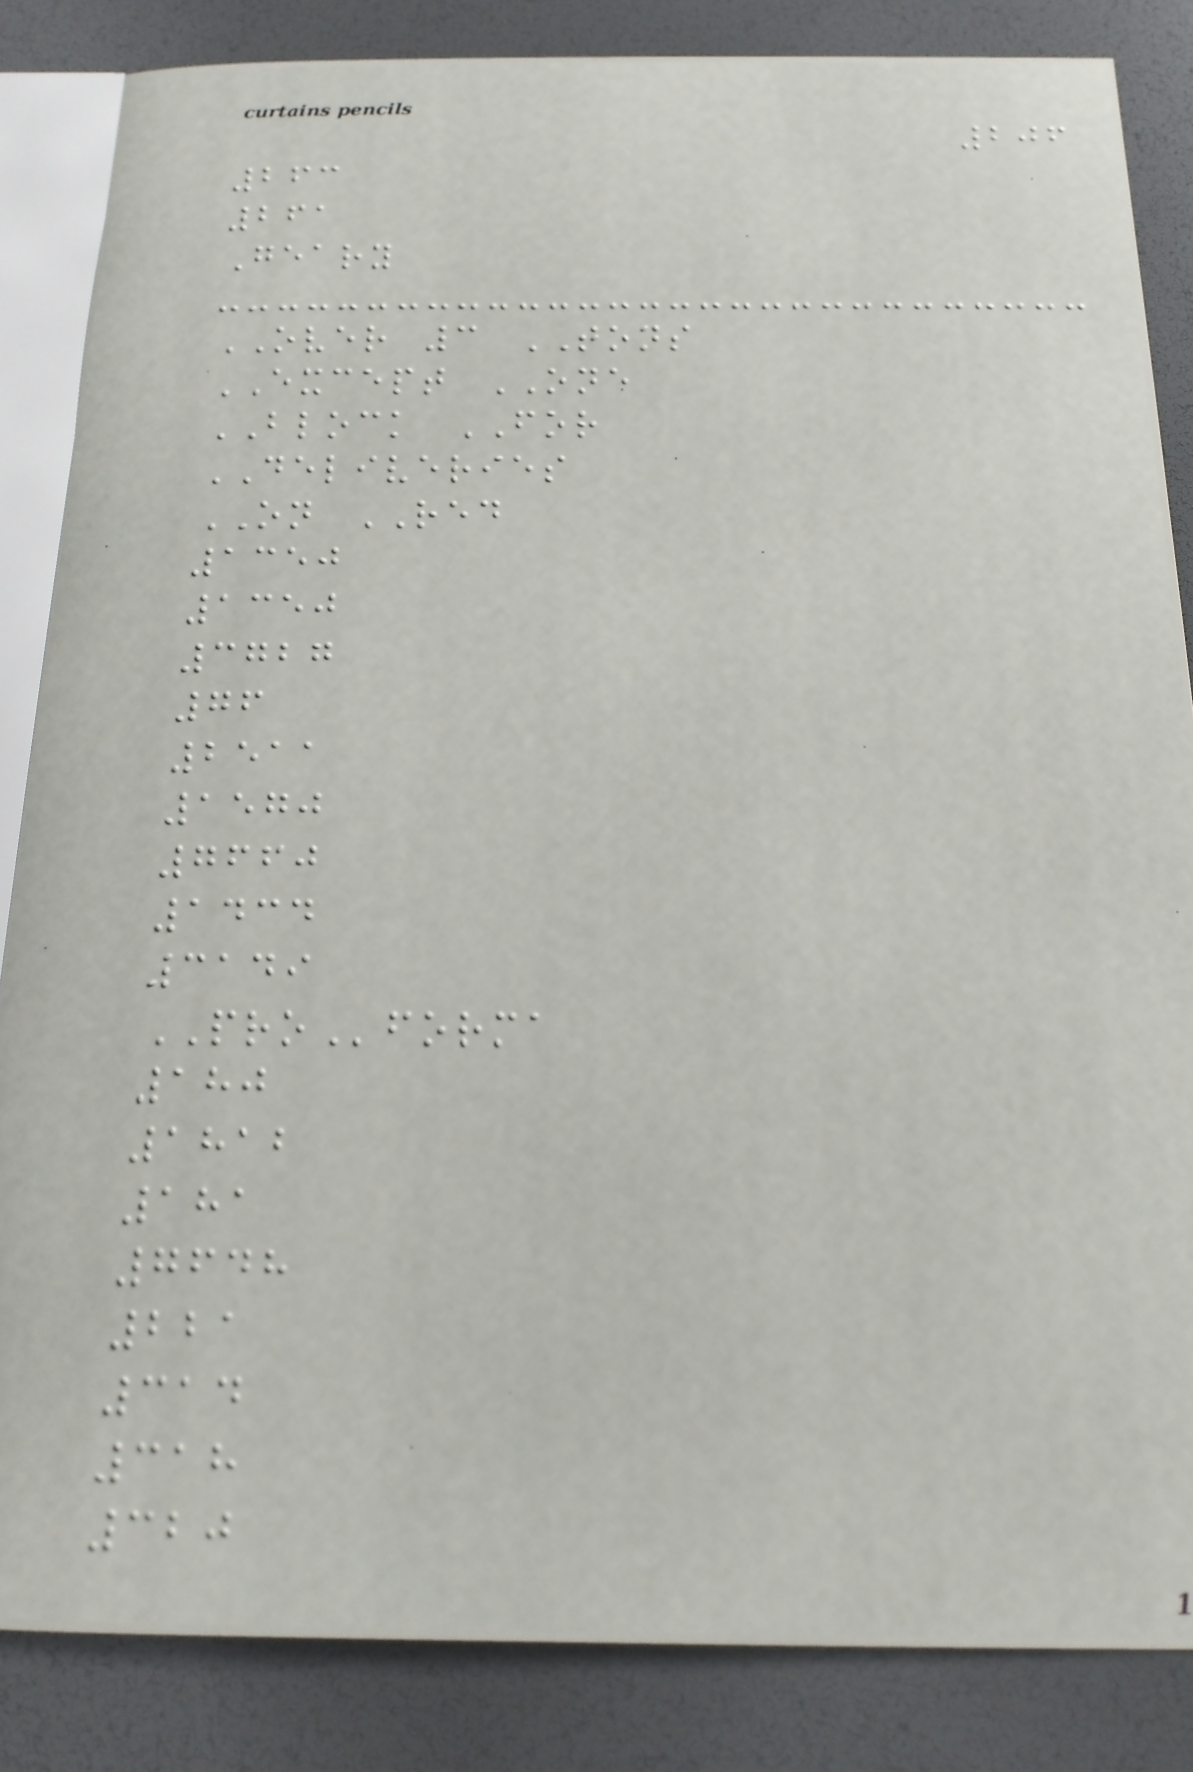206
263
261
Geary
OVER 3 TONS
EXCEPT ONE
BLOCK FOR
DELIVERIES
ON RED
1350
1350
3727
76
2511
1570
7660
1434
3149
PROforma
180
1812
181
7648
221
314
318
320
